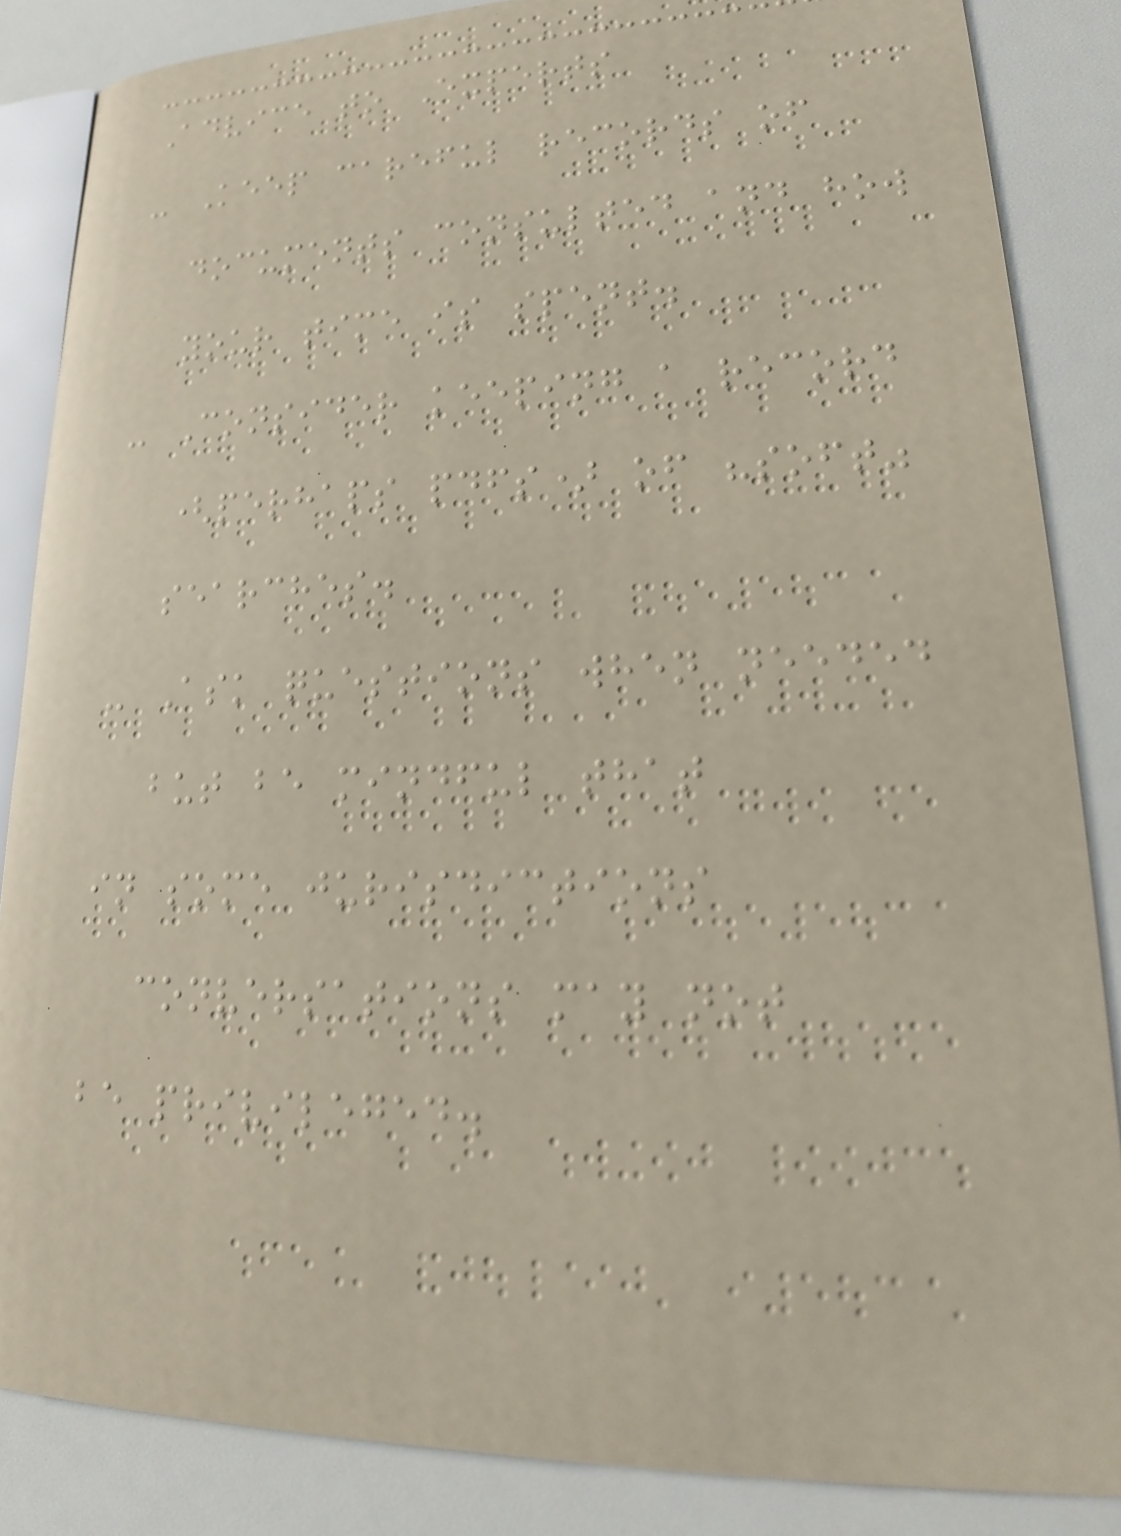Advice to Experts
- Keep careful records of
documents consulted and how
your time is spent.
- Consider keeping a record
(perhaps pdfs) of "soft"
searches.
- Ask questions when needed
but be mindful that
in some jurisdictions
conversations may not
be privileged.
